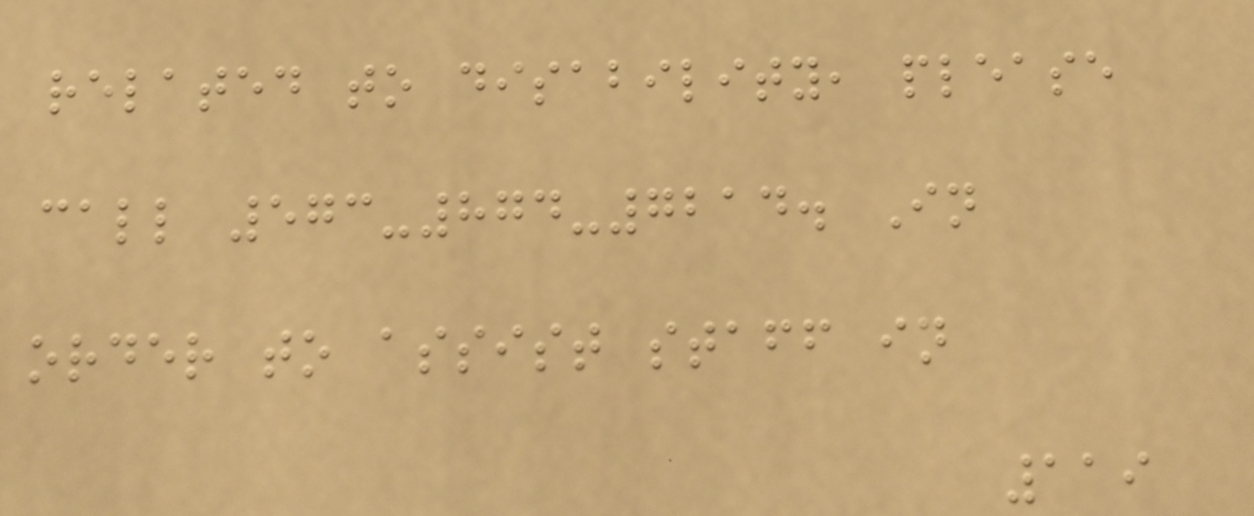related to disability, please
call 573-874-7214. In
order to assist staff in
119
